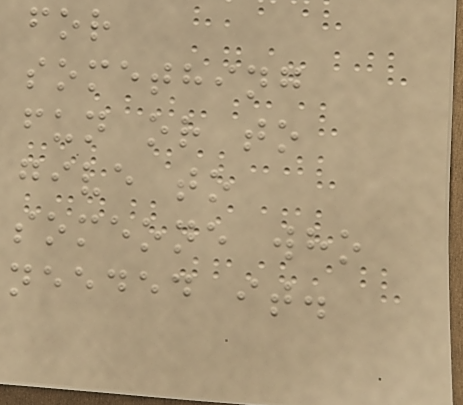for
something
fun or to
give to
someone who
needed it.
